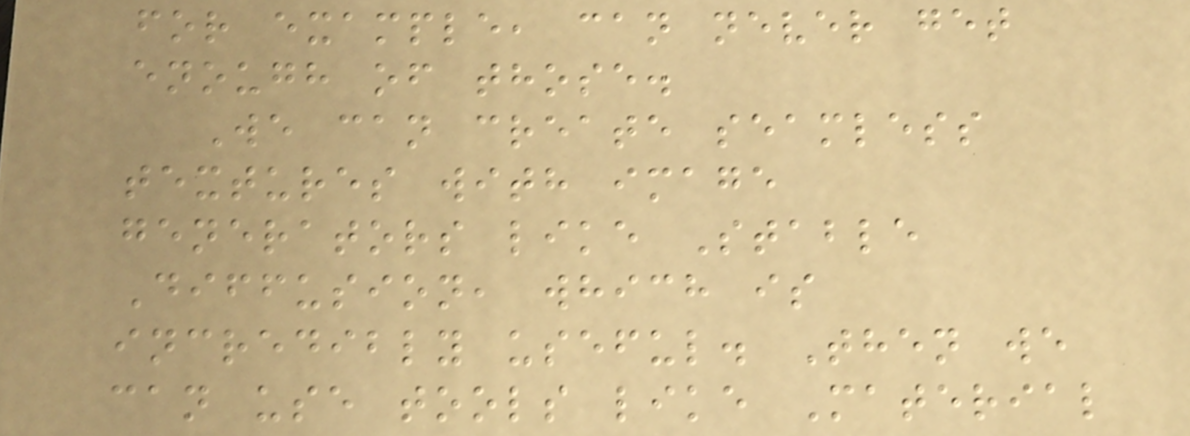for example, can never get
enough of those.
We can create seamless
textures with image
generators like Stable
Diffusion, which is
incredibly useful. Then we
can use tools like Material
